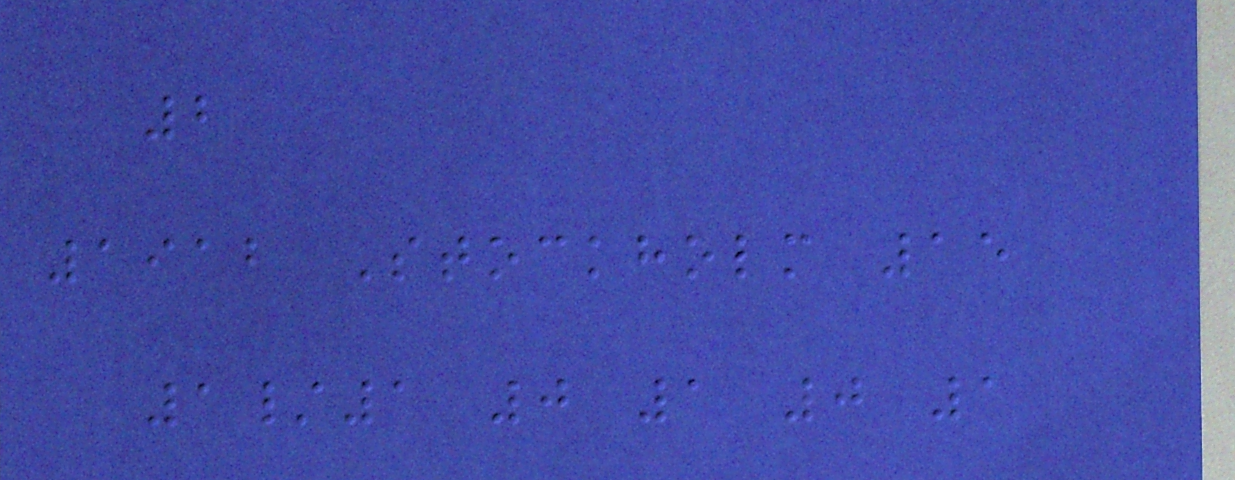2
1912 Stockholm 15
1/1 0 1 0 1
